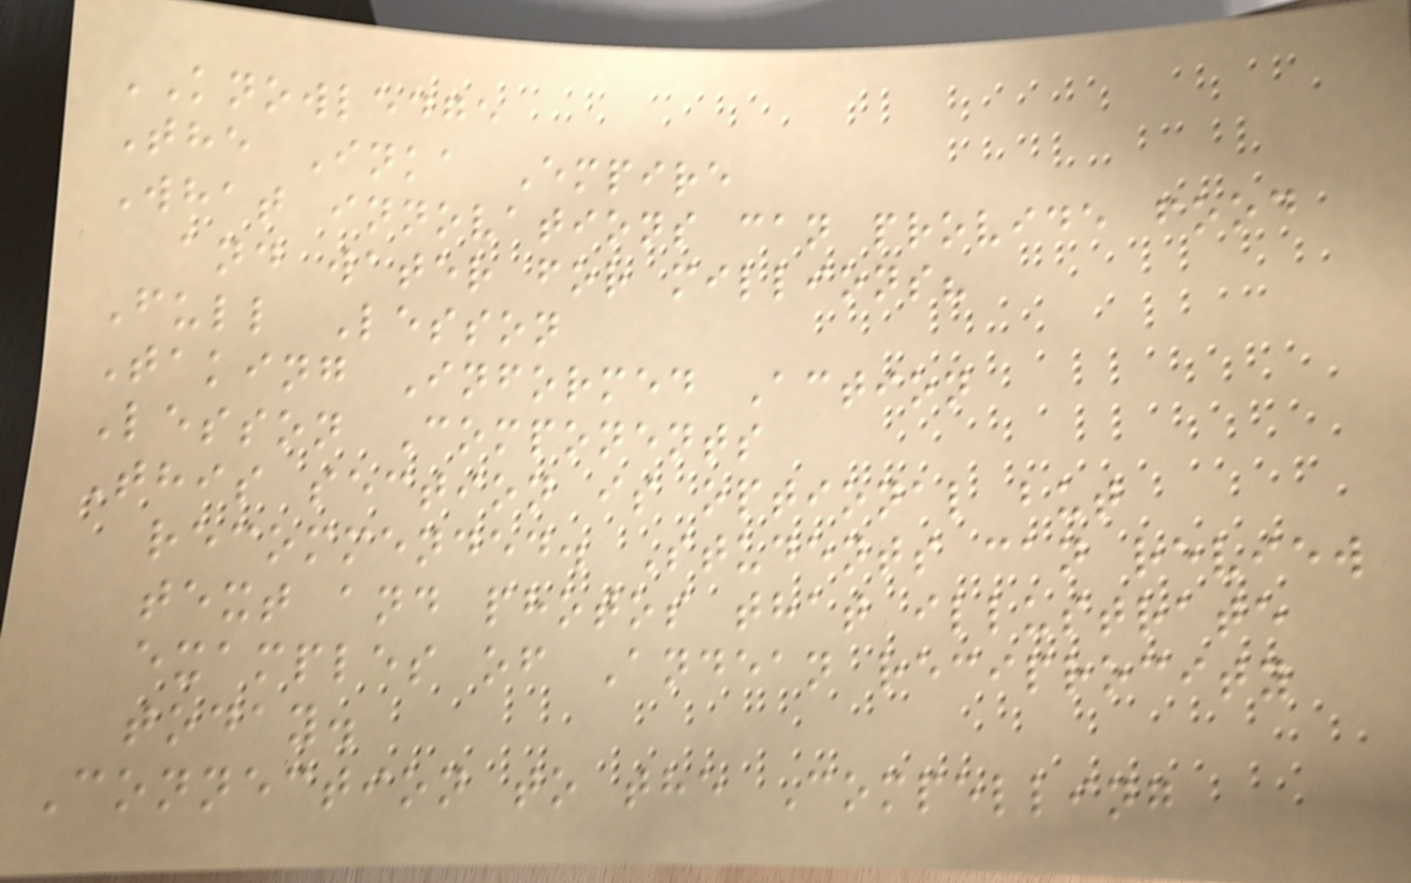KNOWLEDGE
The Inka Empire
What innovations can provide food
and water for millions?
Full Lesson
Taking Informed Action
Lesson Components
This section is optional but
recommended. Students can review
text and photos that illustrate
examples of Andean reciprocity
today.
Connection to the Compelling
